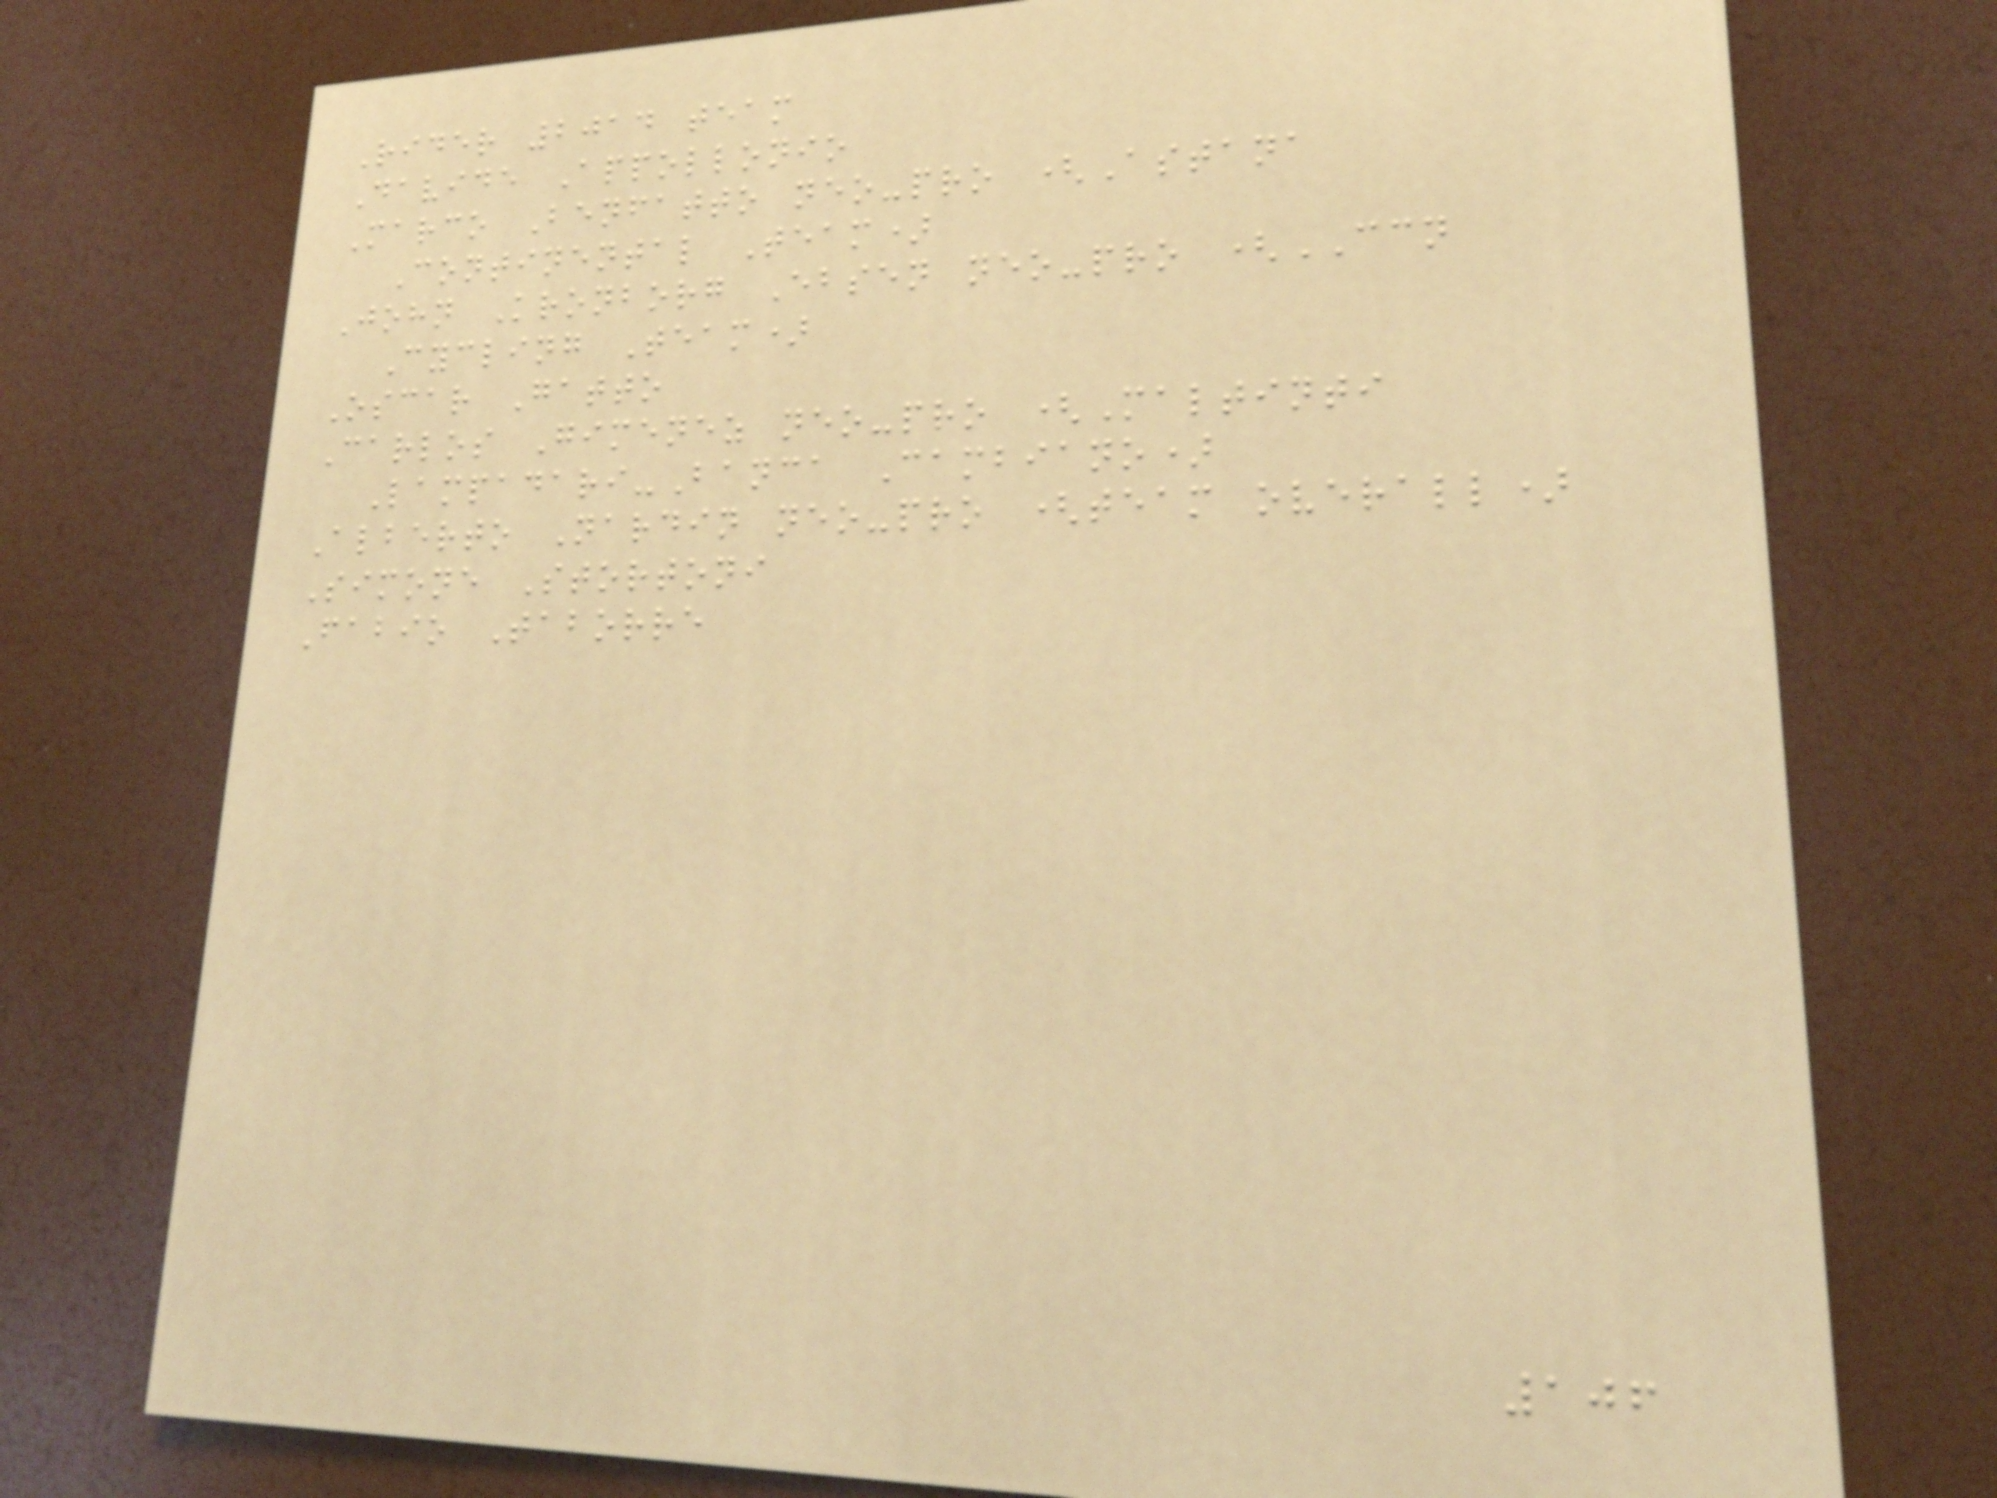Rider 2014 team
Davide Appollonio
Marco Benfatto neo-pro (Astana
Continental Team)
John Kronborg Ebsen neo-pro (CCN
Cycling Team)
Oscar Gatto
Carlos Gimenez neo-pro (Maltinti
Lampadari-Banca Cambiano)
Alberto Nardin neo-pro (team overall)
Simone Stortoni
Fabio Taborre
106
